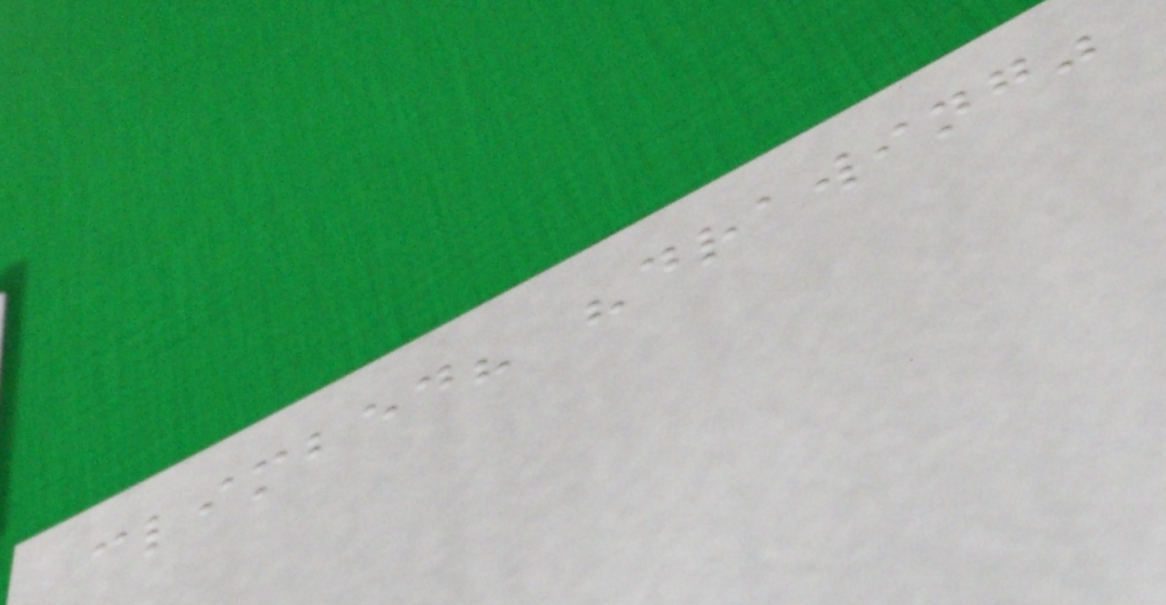climbed? "drawing"
